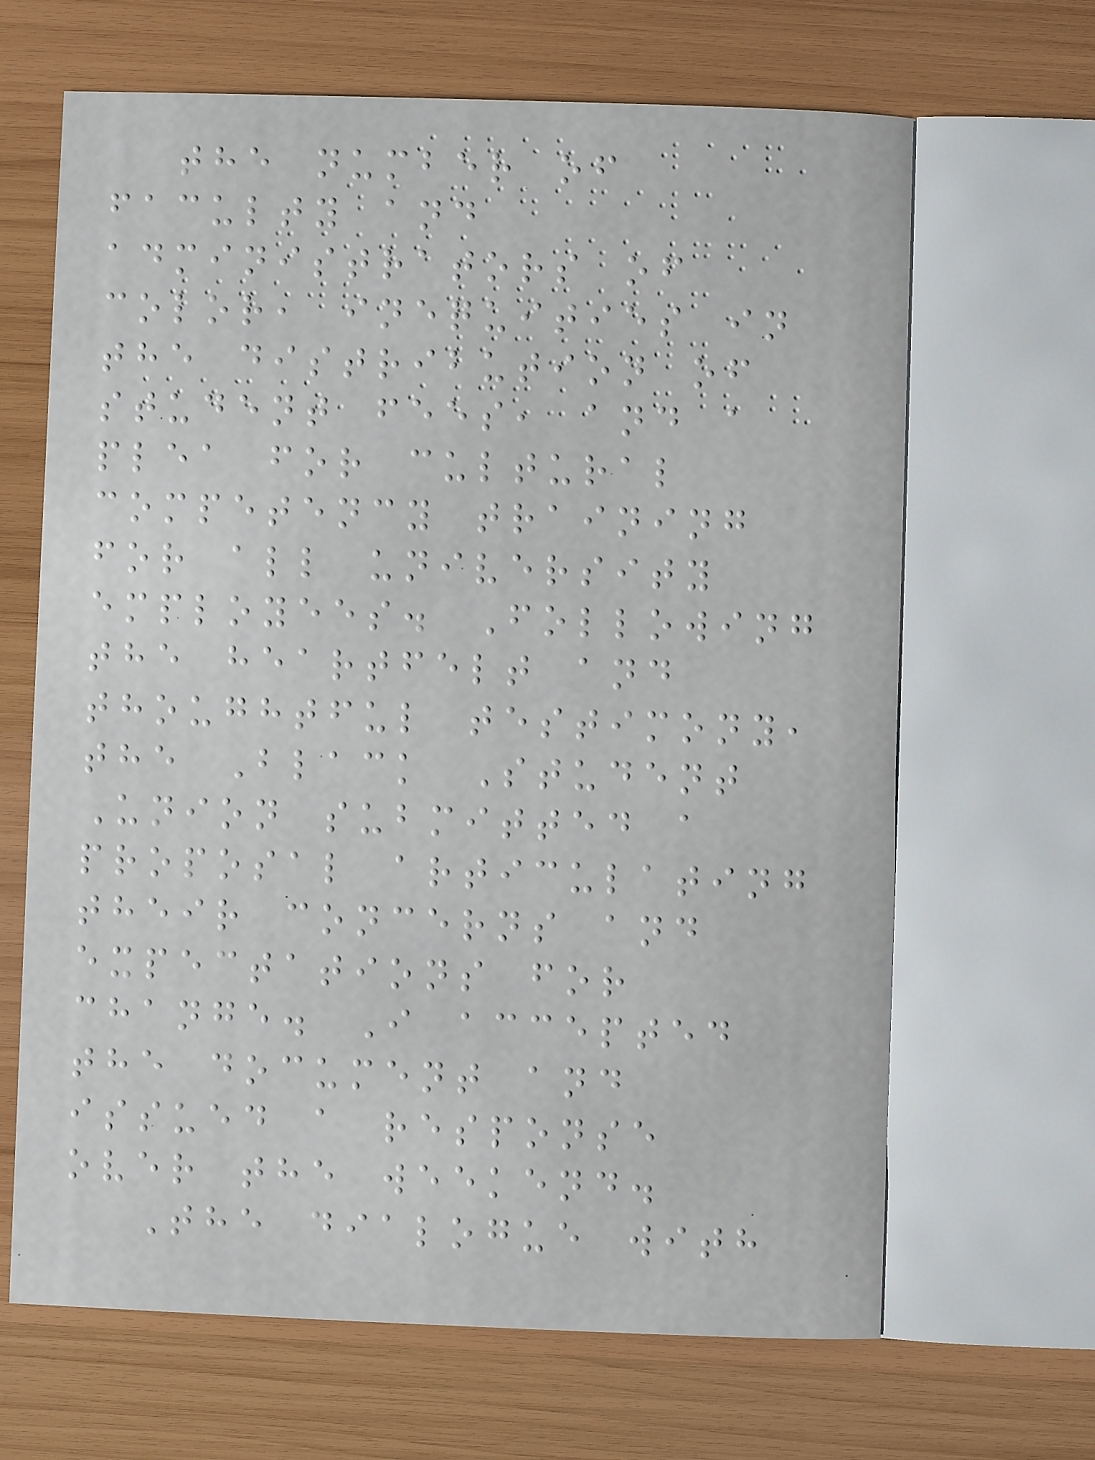the number of
faculty and
administrators of
color, inequities in
the distribution of
student fees, and a
plea for cultural
competency training
for all university
employees. Following
the heartfelt and
thoughtful testimony,
the Black Student
Union submitted a
proposal articulating
their concerns and
expectations for
change. I accepted
the document and
issued a response
over the weekend.
The dialogue with
